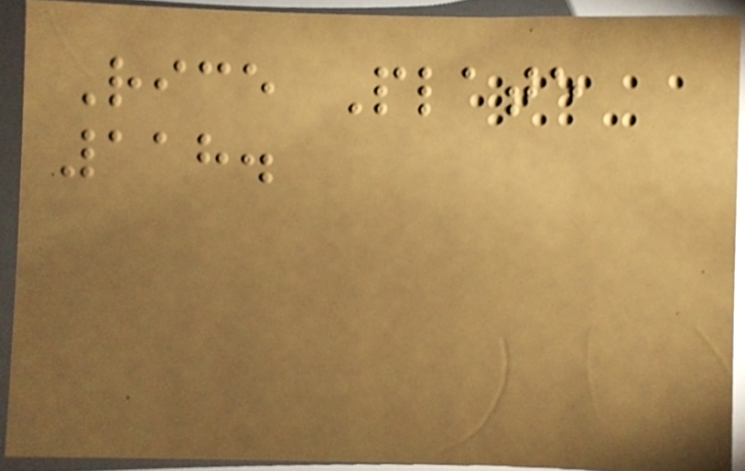Rice Plate
118.
